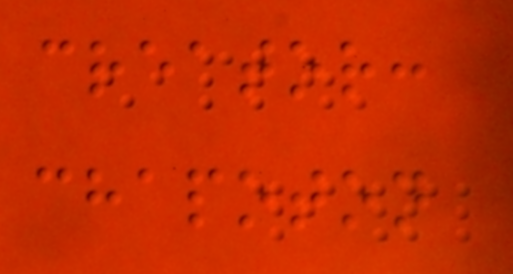creator:
chapoton
